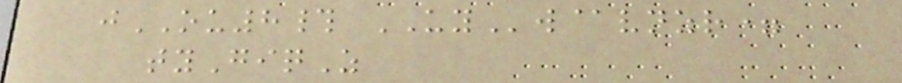jOU8# UYw@vnzr=
tyGiqZ
